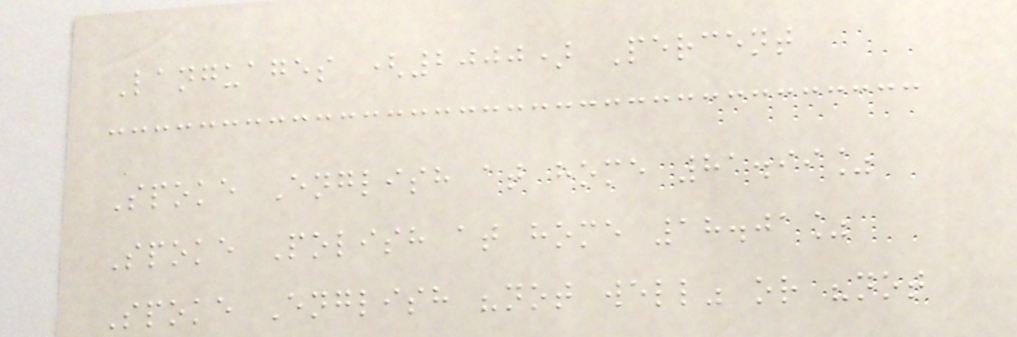Languages (2000) Percent
Spoke English at home 81.99%
Spoke Polish at home 18.01%
Spoke English "not well" or "not
